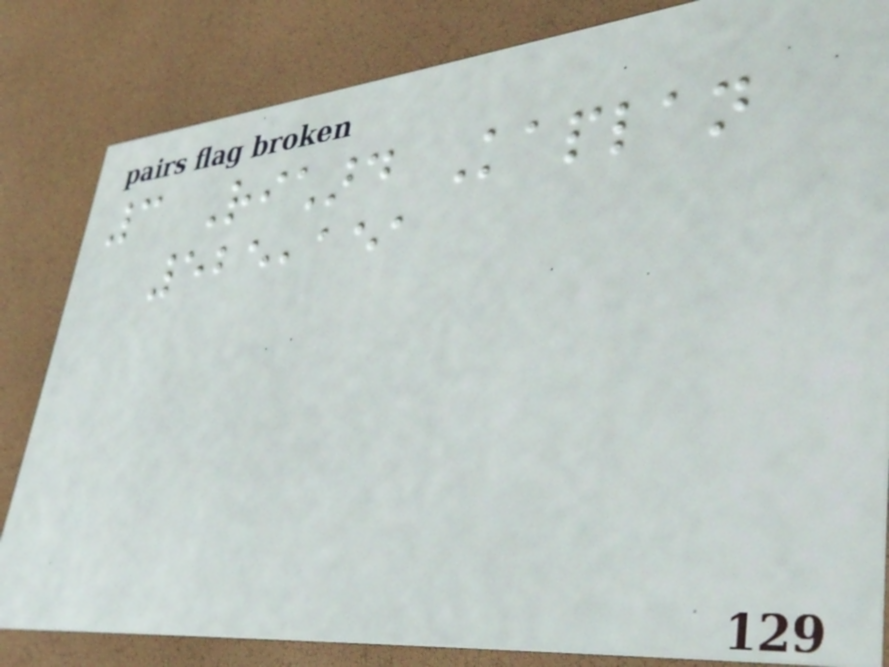3 Richard Kaplan
525,151
